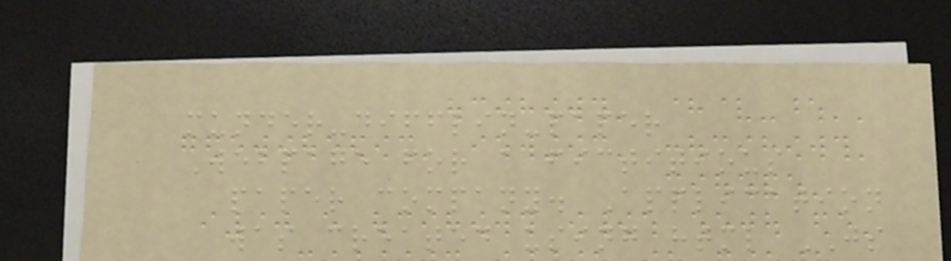munder-difflin-paper
Webpage for a fictitious
paper company. Application
was created using html JS
